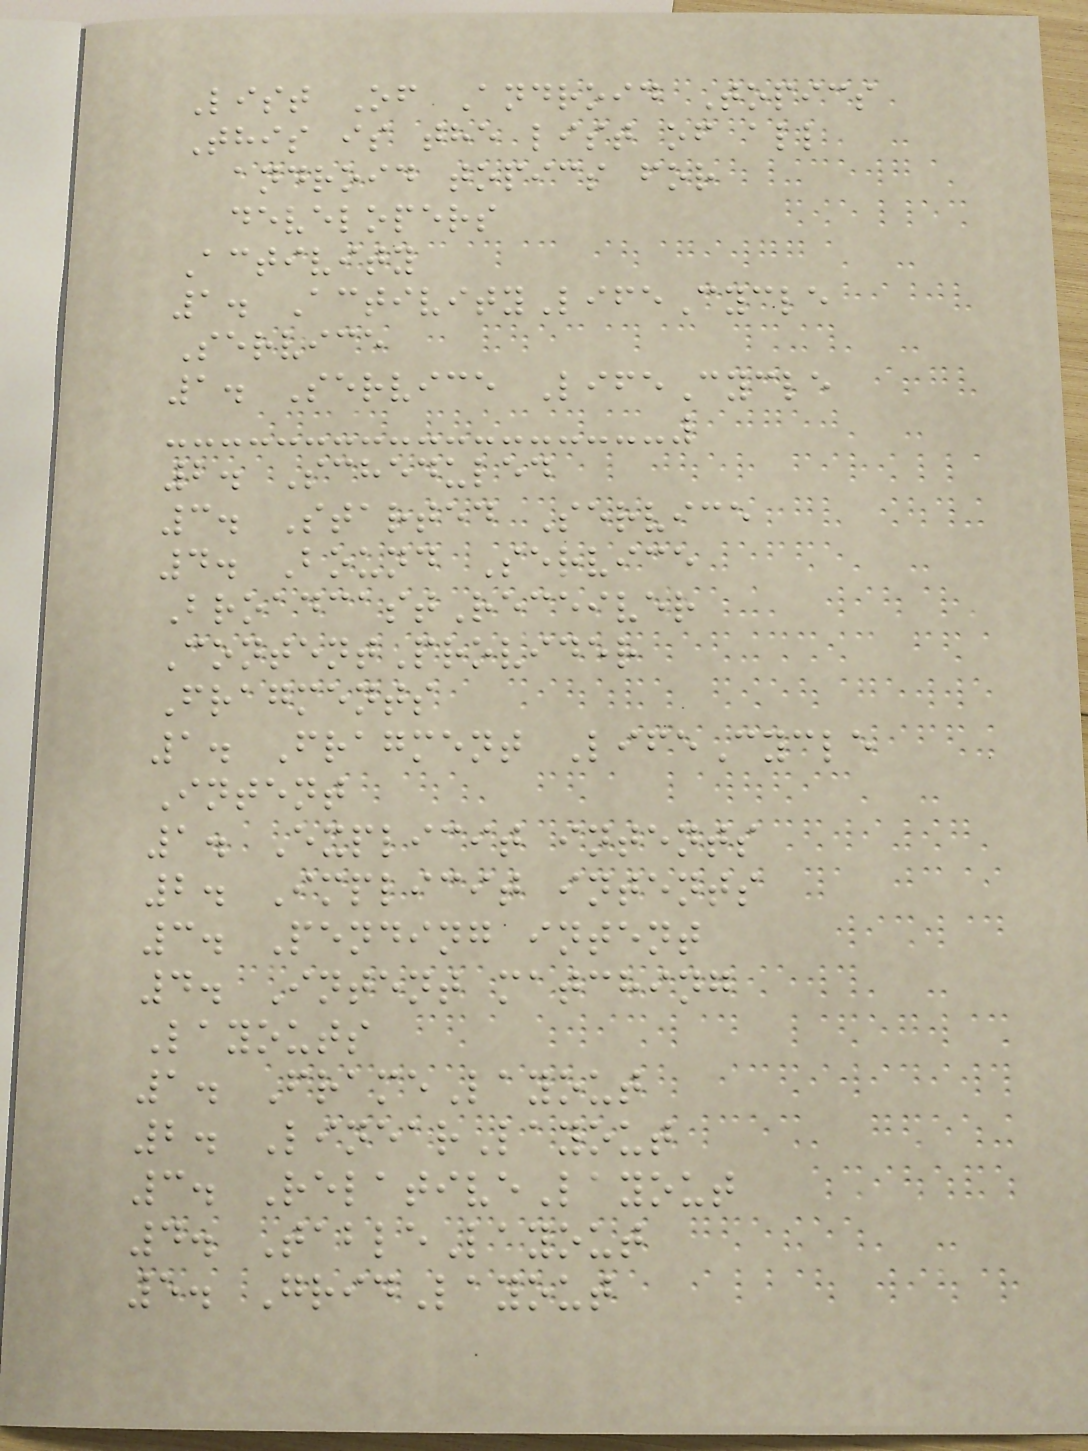List Of Android Topics
This is the list of all
android topics for
developers
Activity
1. ActivityLifeCycle
Service
1. Service LifeCycle
2. Scheduled
3. Started Service
4. Bound Service
BroadcastReceiver
ContentProvider
Fragments
1. Fragment LifeCycle
Intent
1. Explicit intents
2. Implicit intents
3. Pending intent
4. Intent matching
Layouts
1. FrameLayout
2. LinearLayout
3. RelativeLayout
4. TableLayout
5. GridLayout
